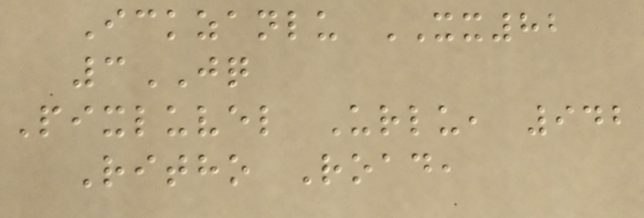Ickzanlu XX82
3JQ
Pixluvel Urlu, 942
Ritho Road,
